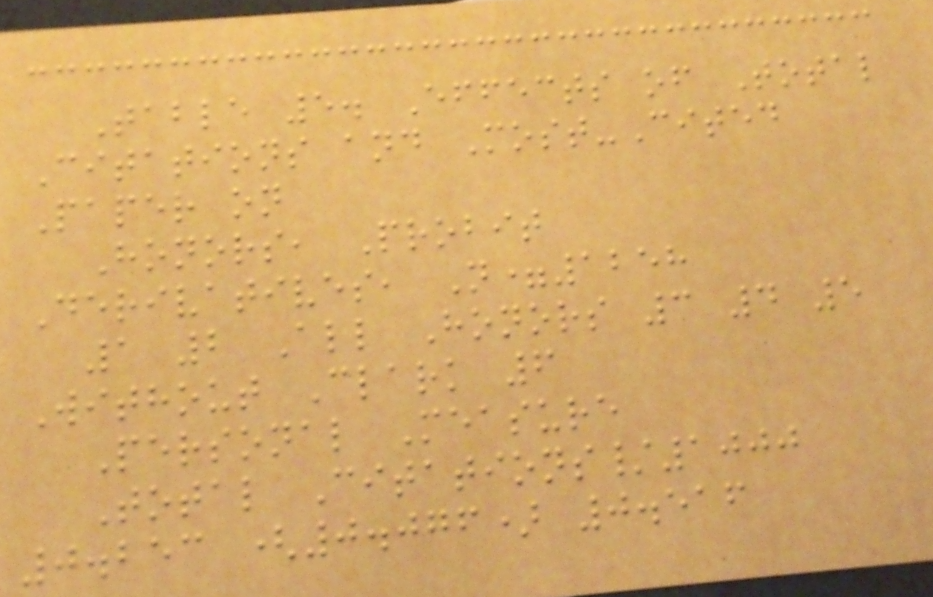Table 5. Effects of Total
Citations and Most-Cited
Paper on
Honors, Probit
Derivatives, N=1258
1 2 All Honors 3 4 5
Without Clark 6
Personal Measure
Total Citations/1000
0.253 (0.076) 0.516
